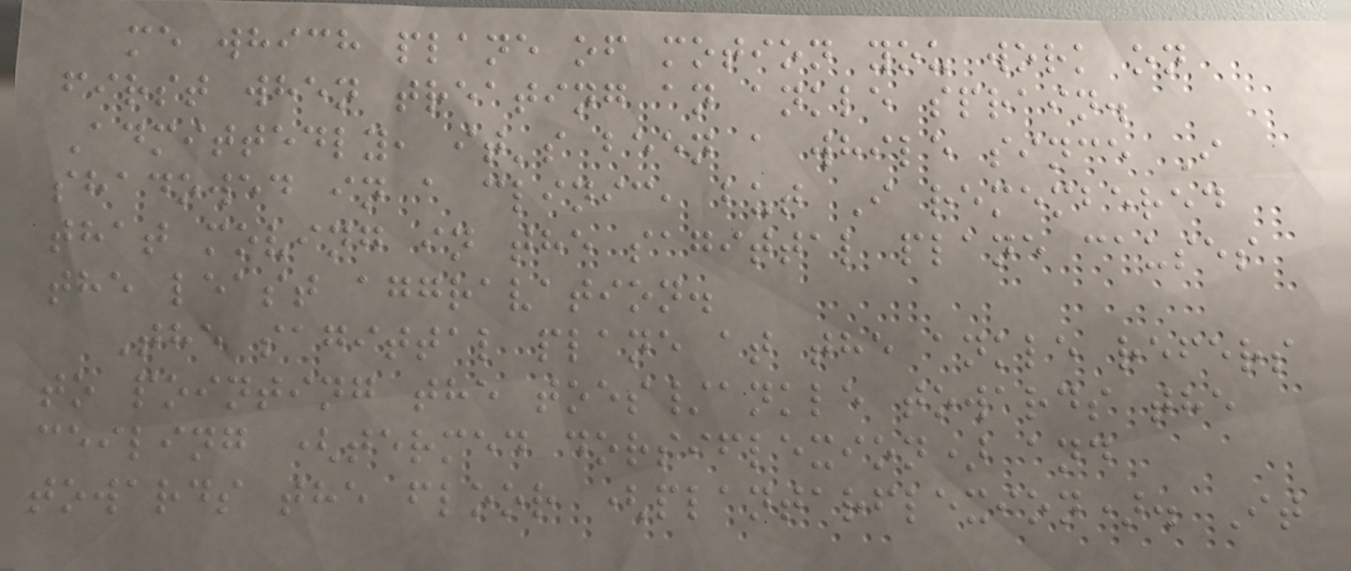me which plane of motion you work on
first when treating an ankle sprain.
Admittedly, it's been a while since I
shadowed in a clinic, but I remembered
that moving in the sagittal plane causes
the least aggravation.
The sagittal plane at the ankle refers
to pointing the toes/ankle towards the
ceiling (termed dorsiflexion) and
towards the floor (plantarflexion). It
